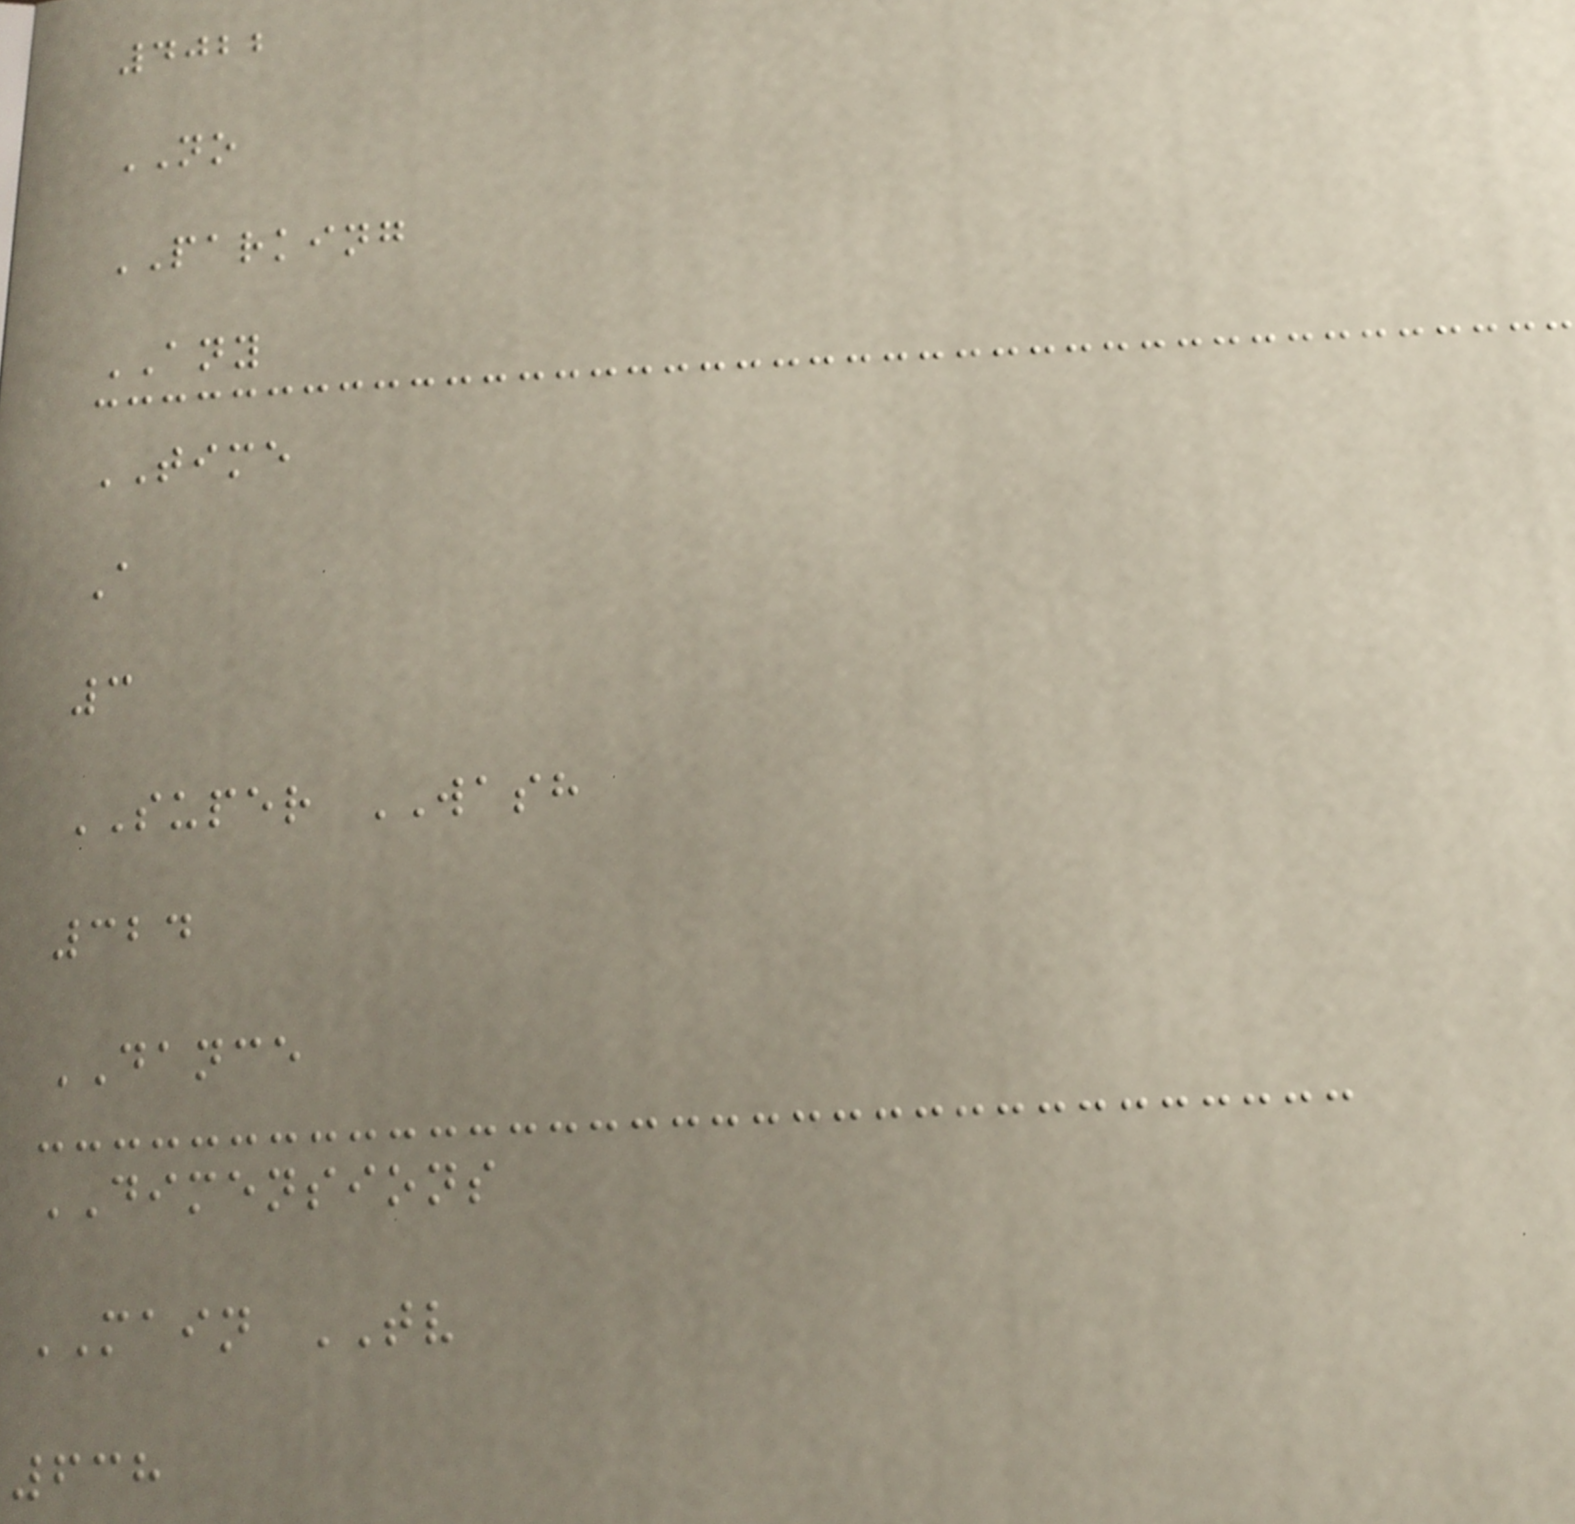4022
NO
PARKING
ANY
TIME
A
3
SUPER WASH
324
DANCE
DIMENSIONS
MAIN TV
638
